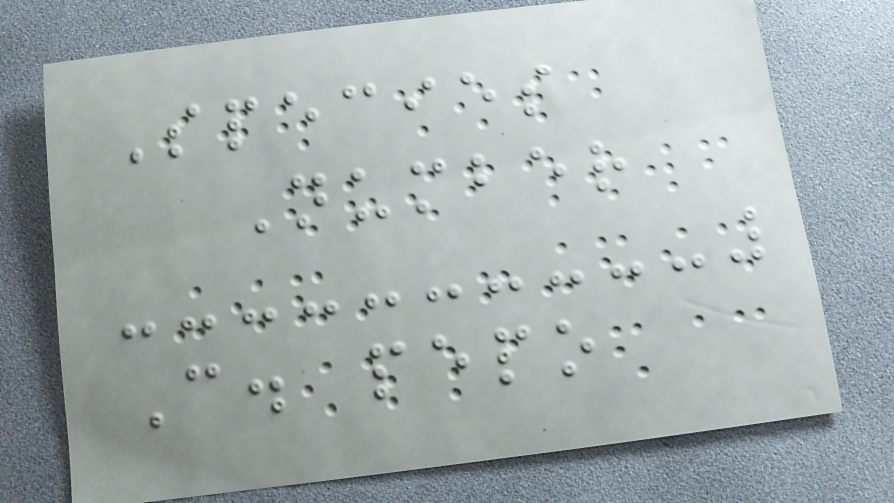Species
Number
C. pepo
